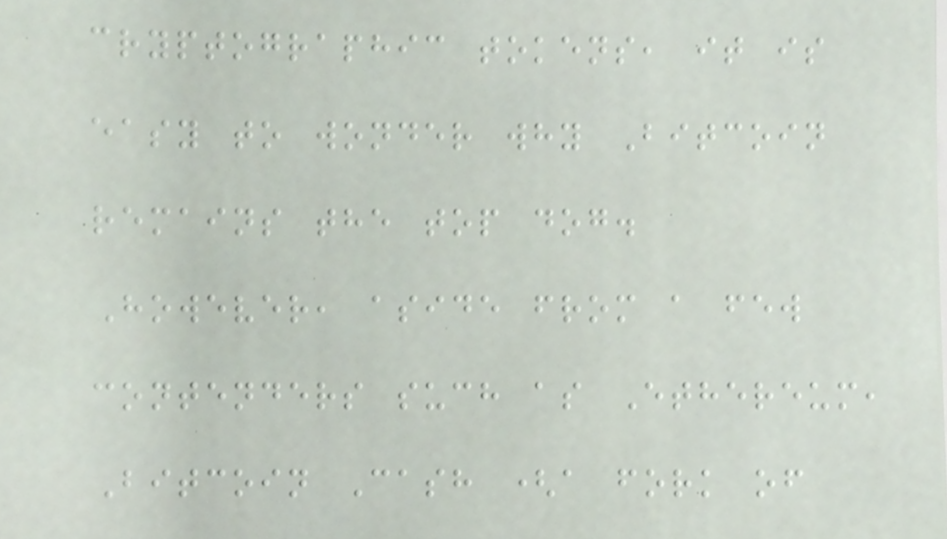cryptographic tokens, it is
easy to wonder why Bitcoin
remains the top dog.
However, aside from a few
contenders such as Ethereum,
Bitcoin Cash (a fork of
